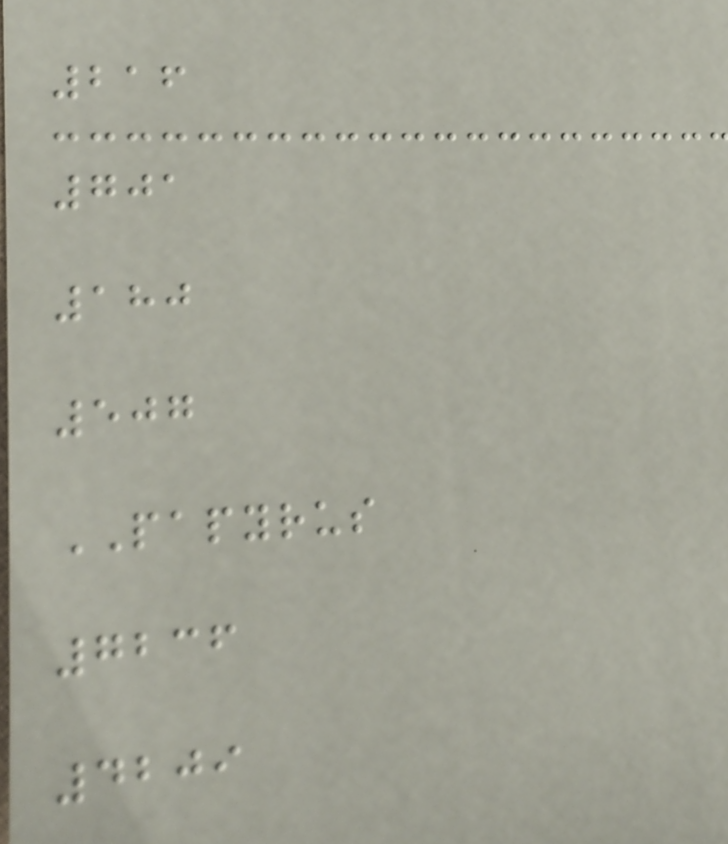216
701
180
507
PAPYRUS
7236
4209
